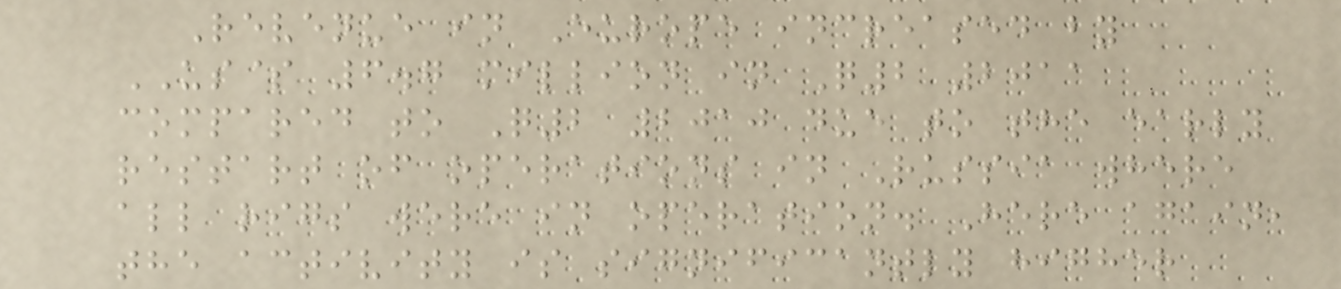Revenue in Europe increased by
US$ 6.7 million in Q2 2011
compared to Q2 2010 due to the early
restart of operations in Russia where
all rigs were in operation. Here again,
the activity is significantly higher
